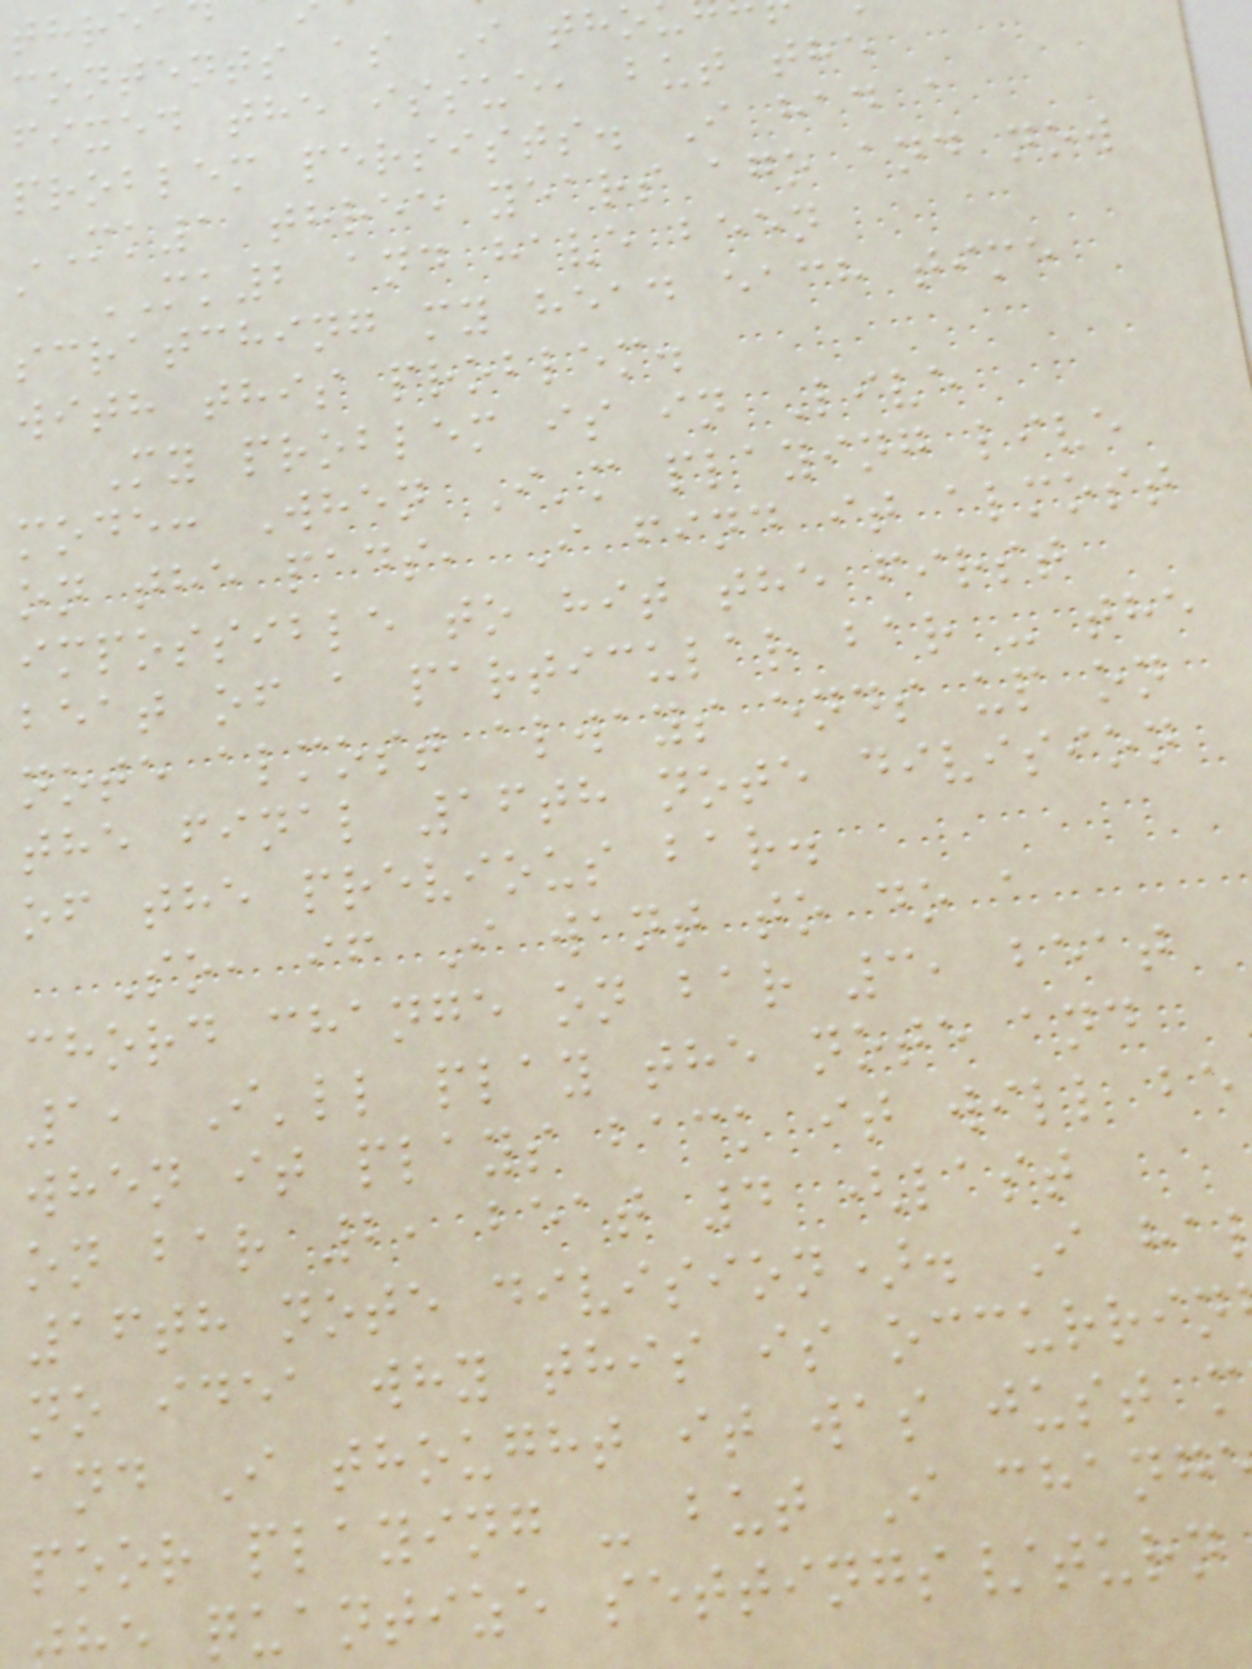contents as I tho
fixed the issue, but the
problem persists. I had a
MK1 three years ago and now
a MK2 and have been
scratching my head each time
with this problem.
My problem is in Live
mode: When I'm playing live
on the pads, I find it almost
impossible to hit the first
beat of a particular bar - the
note almost always ends up on
the final 16th note division
of the previous bar.
So, if I want to do a
chord change on bar 3, beat
1, I'll play the note and
when it plays back it will be
on bar 2, beat 4 (last
16th note division). I ha
no idea why this is occurrin
and I thought it was just m
poor playing - but I chang
e quantize settings/turn
